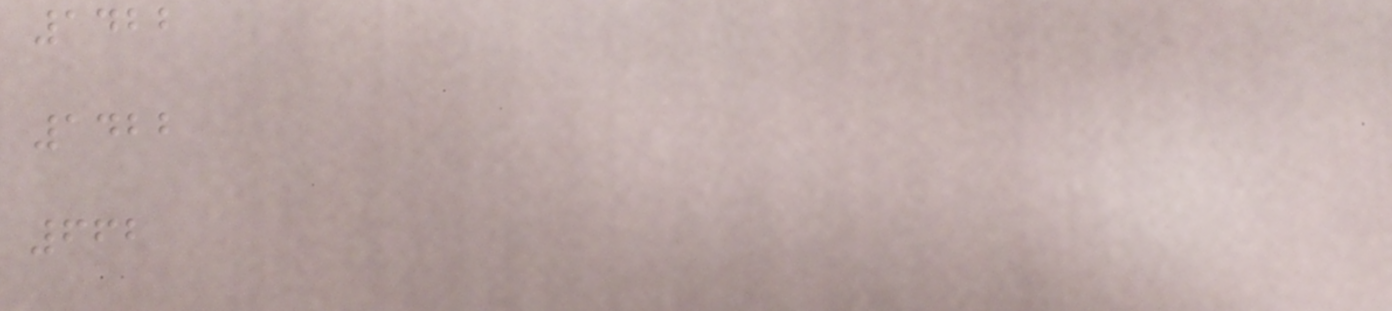1422
1422
662
